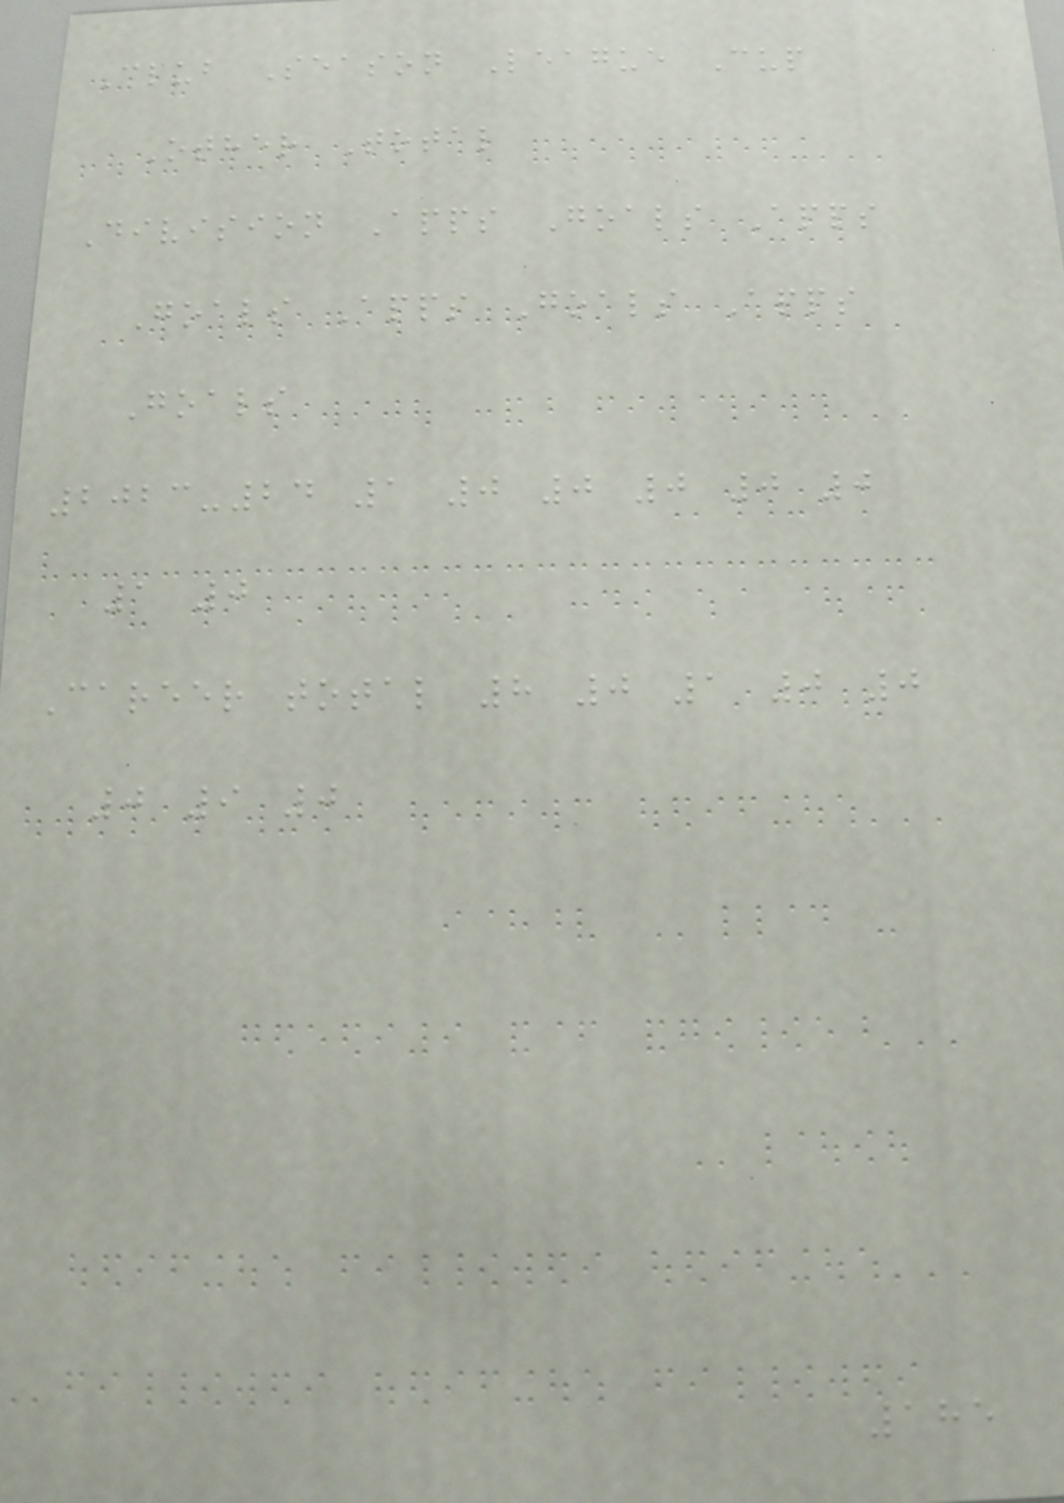Club Season League Cup
Other Total
Division Apps Goals Apps
Goals Apps Goals Apps
Goals
2023-24 1 0 0 0 0 0
1 0
Career total 8 0 1 0 0
0 9 0
185
